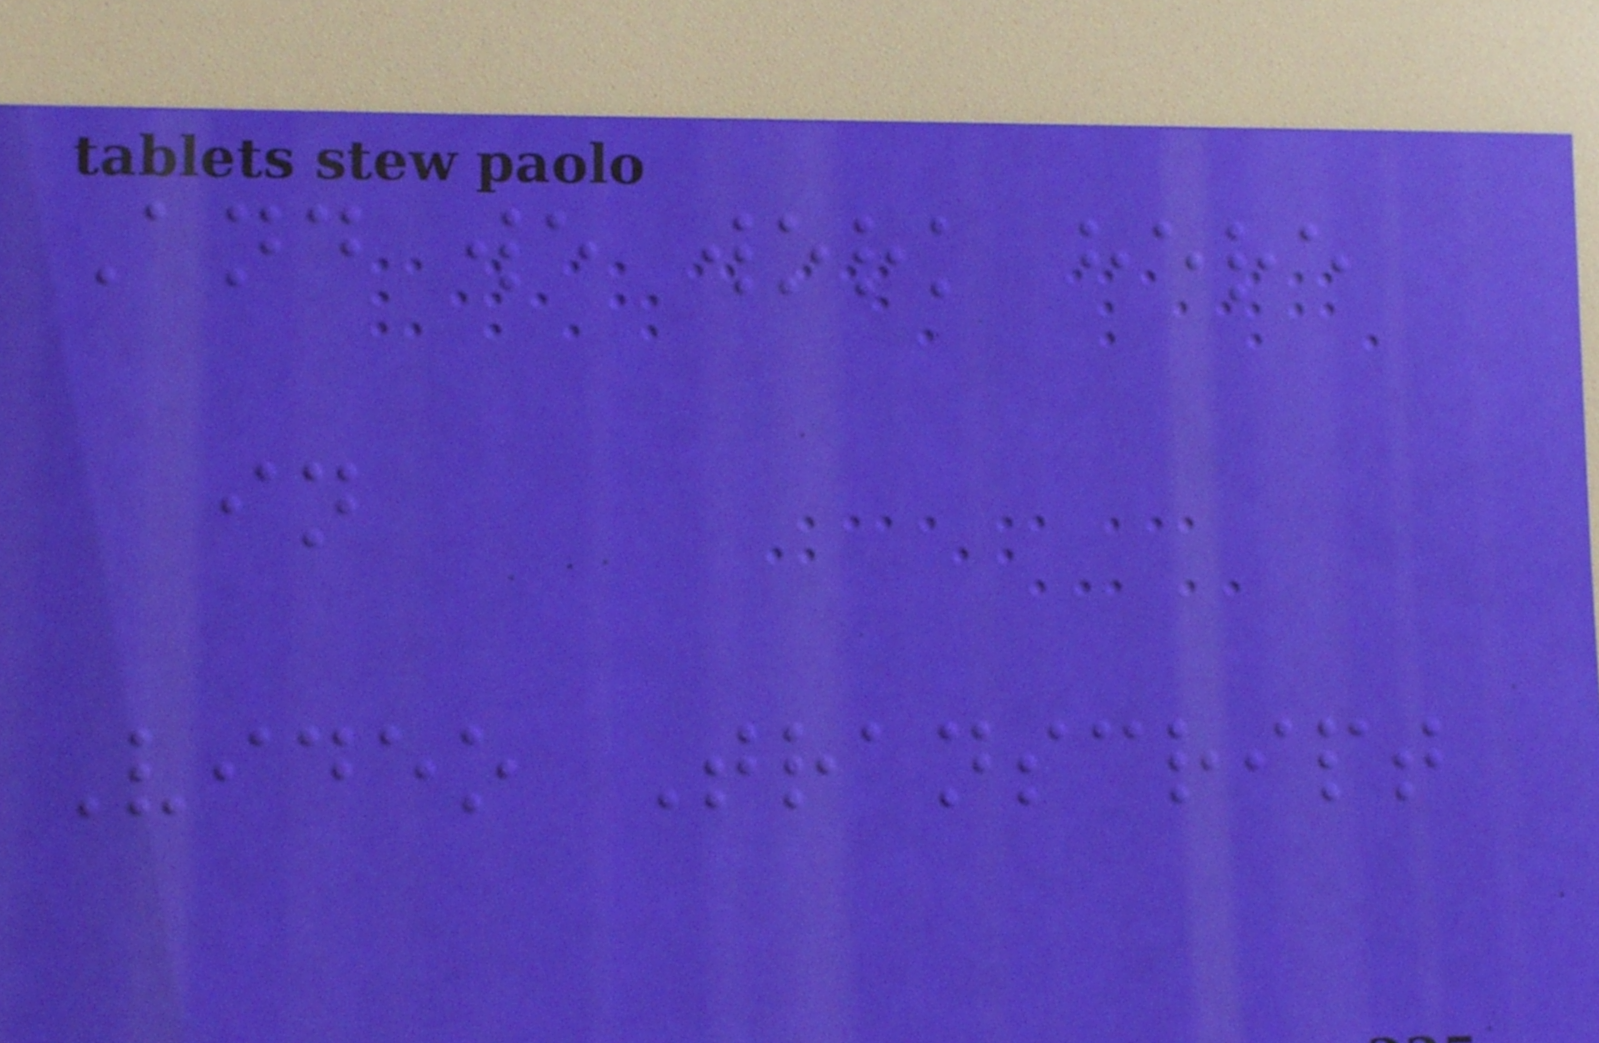And we work here
in
Video Transcript
